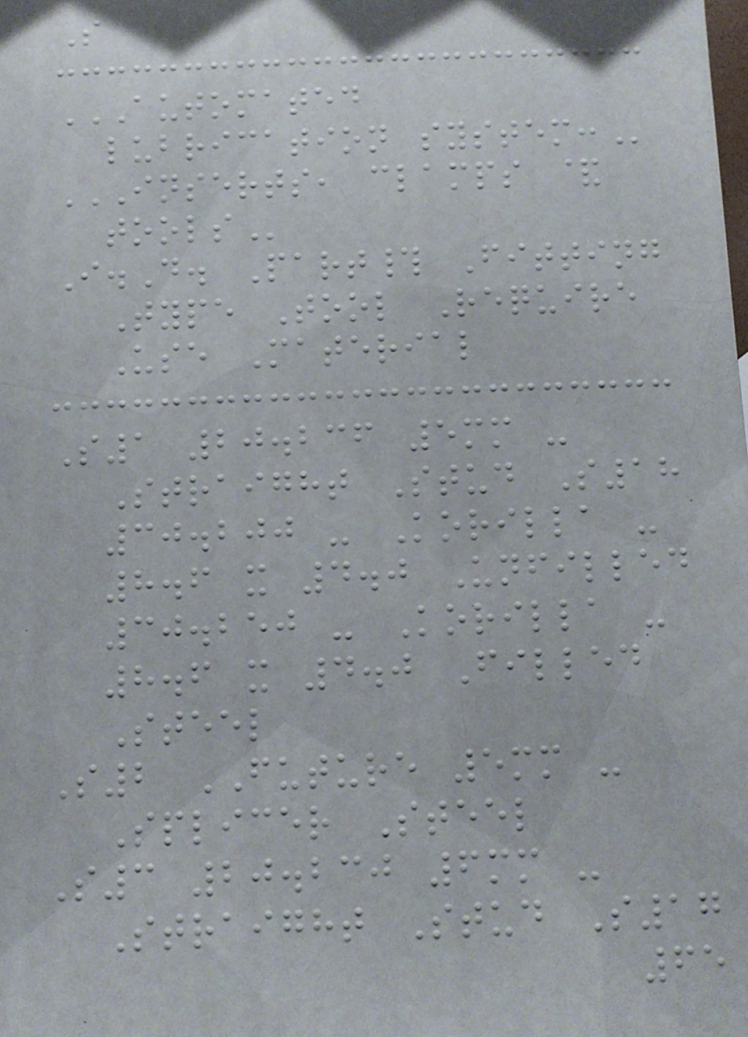S
AUTOMATED
LUBRICATION SYSTEM:
INSERTS, CLAMPS &
TOOLS
I.D. Part# Fitting
Type Tool Require
Use Material
S1 20.236 5mm -
Straight Stud S18
30.200 - Korilla -
8.6 x 4.0 Unfilled
30.250 - Korilla -
8.6 x 4.0 Filled
Steel
S2 FUTURE 5mm -
Splicer Steel
S3 20.230 6mm -
Straight Stud S17
65
